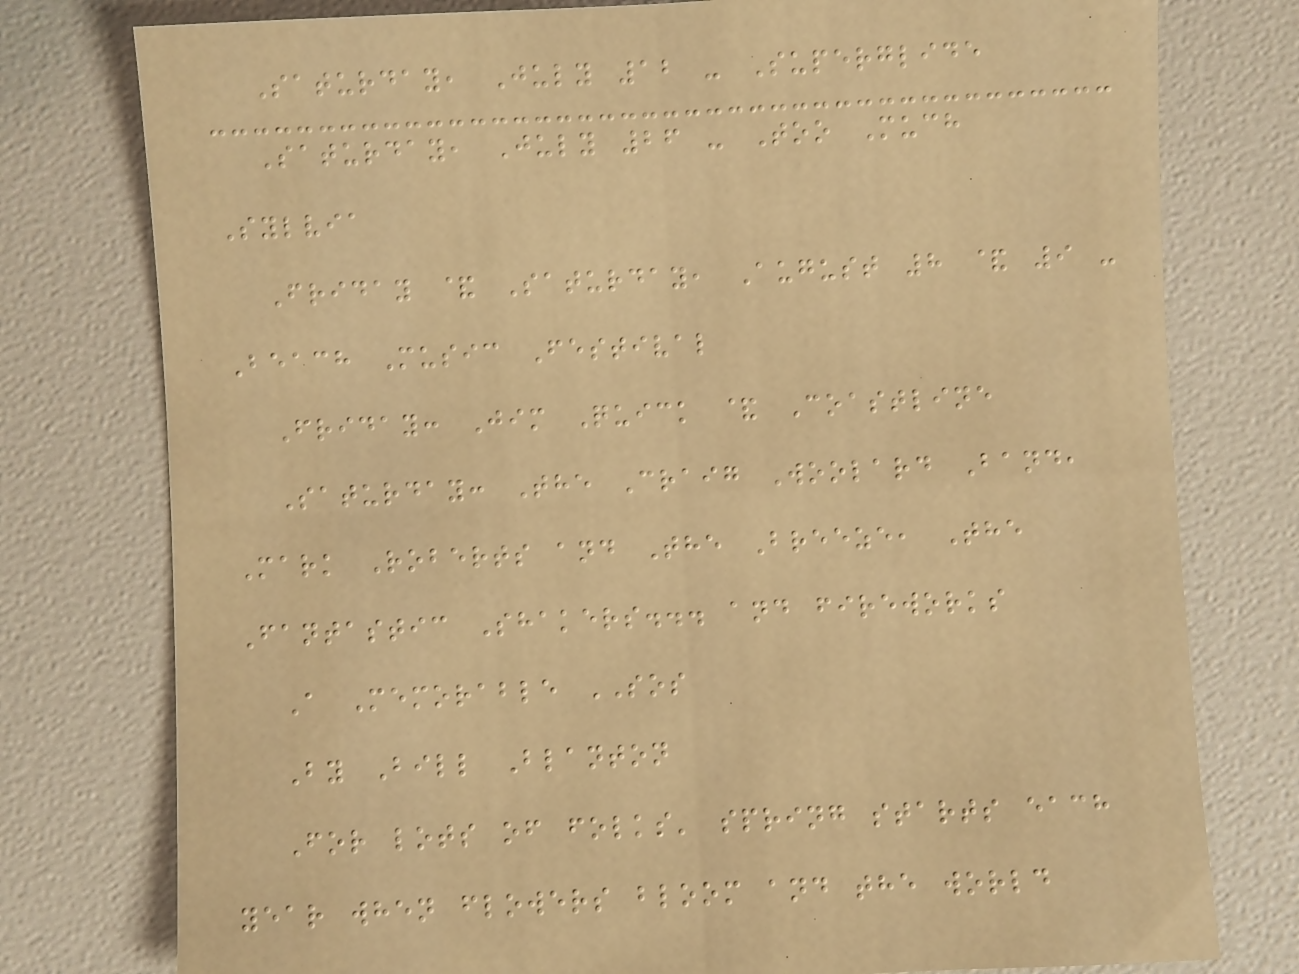Saturday, July 12 - Superglide
Saturday, July 26 - Too Much
Sylvia
Friday & Saturday, August 8 & 9 -
Beach Music Festival
Friday: Jim Quick & Coastline
Saturday: The Craig Woolard Band,
Mark Roberts and The Breeze, The
Fantastic Shakers... and fireworks
A Memorable SOS
By Bill Blanton
For lots of folks' spring starts each
year when flowers bloom and the world
